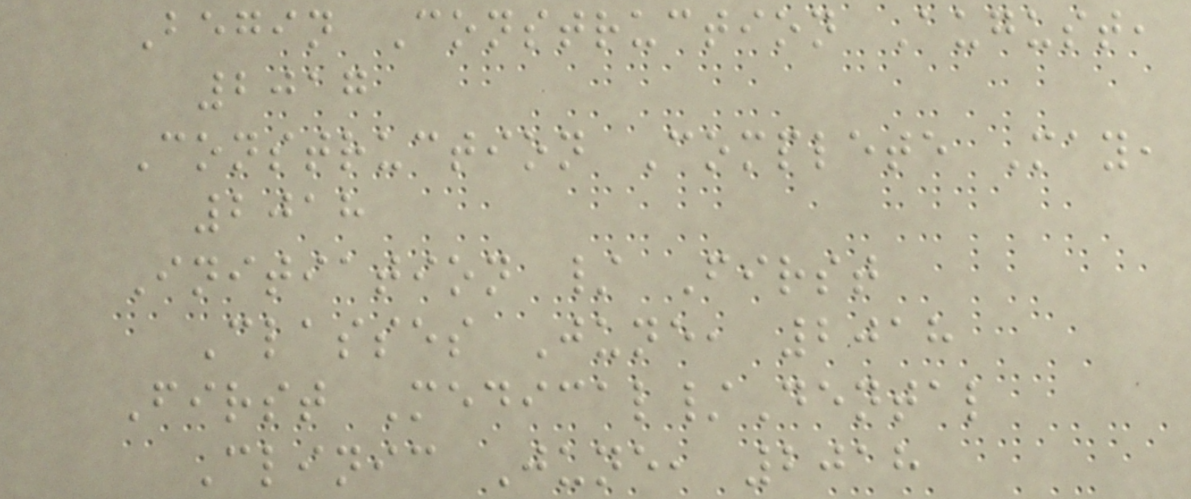Begin Construction August,
2017
Construction Complete May,
2018
Initiation / First
Classes June, 2018
First Medical/Dental
Clinic June, 2018
